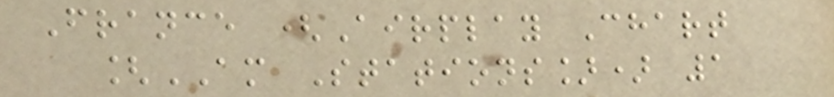France (Airplay Chart
[AM Stations]) 1
